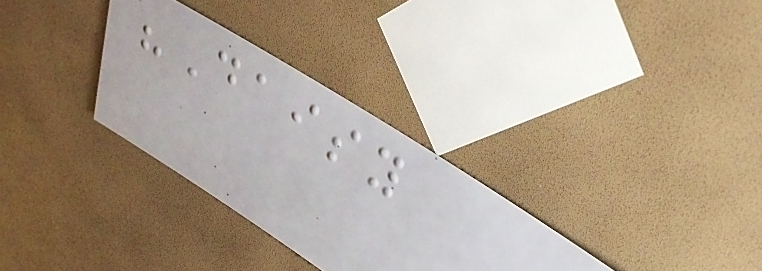"Daisy
